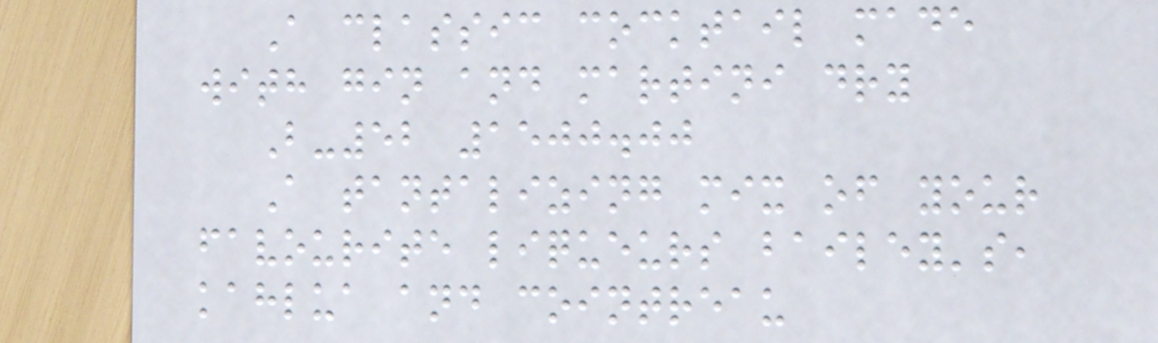A classic cocktail made
with gin and martini dry
B-52 1500.00
A tantalizing mix of your
favourite liqueurs bailey's,
kahlua and cointreau
